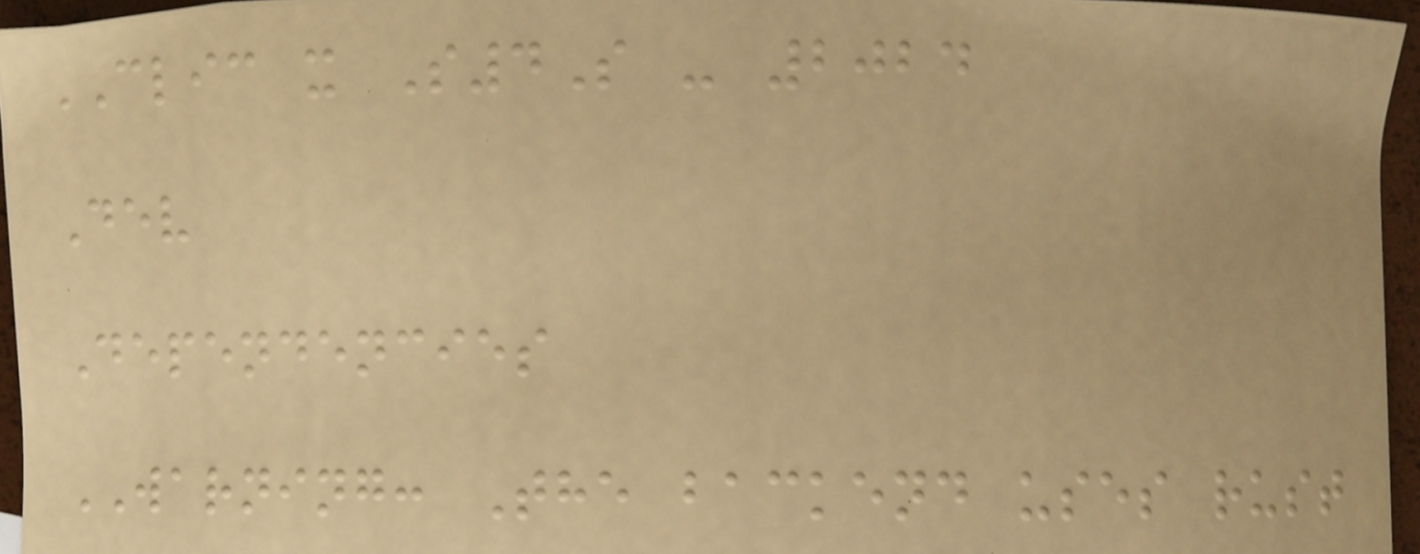CLIC x S4S - 2024
Dev
Dependencies
WARNING: The backend uses rust
